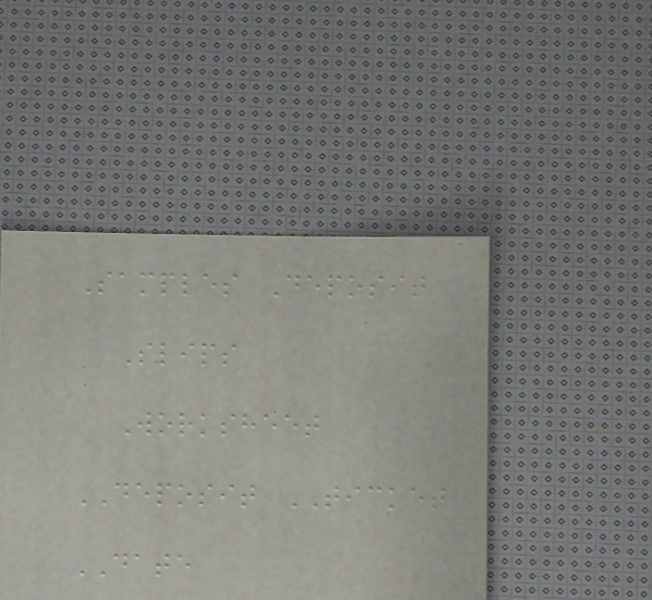Samples Deposit
Slips
Worksheet
DEPOSIT TICKET
DATE
